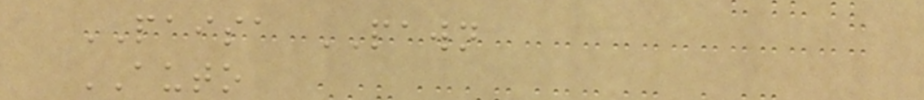PAISA PAWN
AUTO
